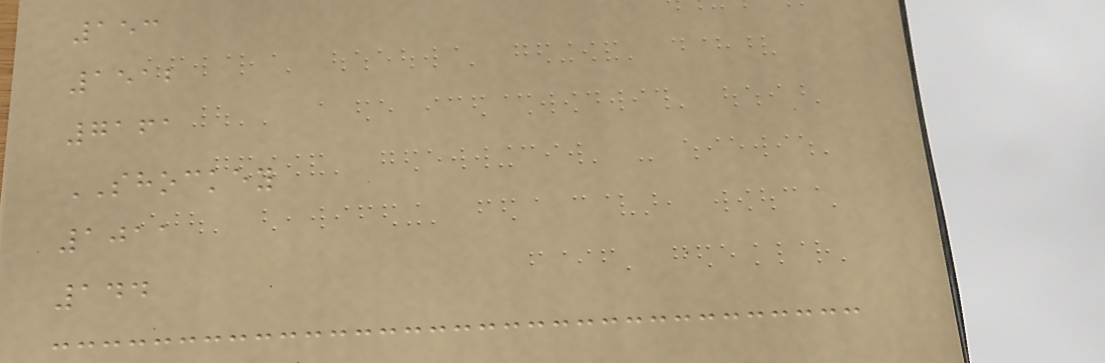153
1512
7161
SHOCKEY
1011
144
